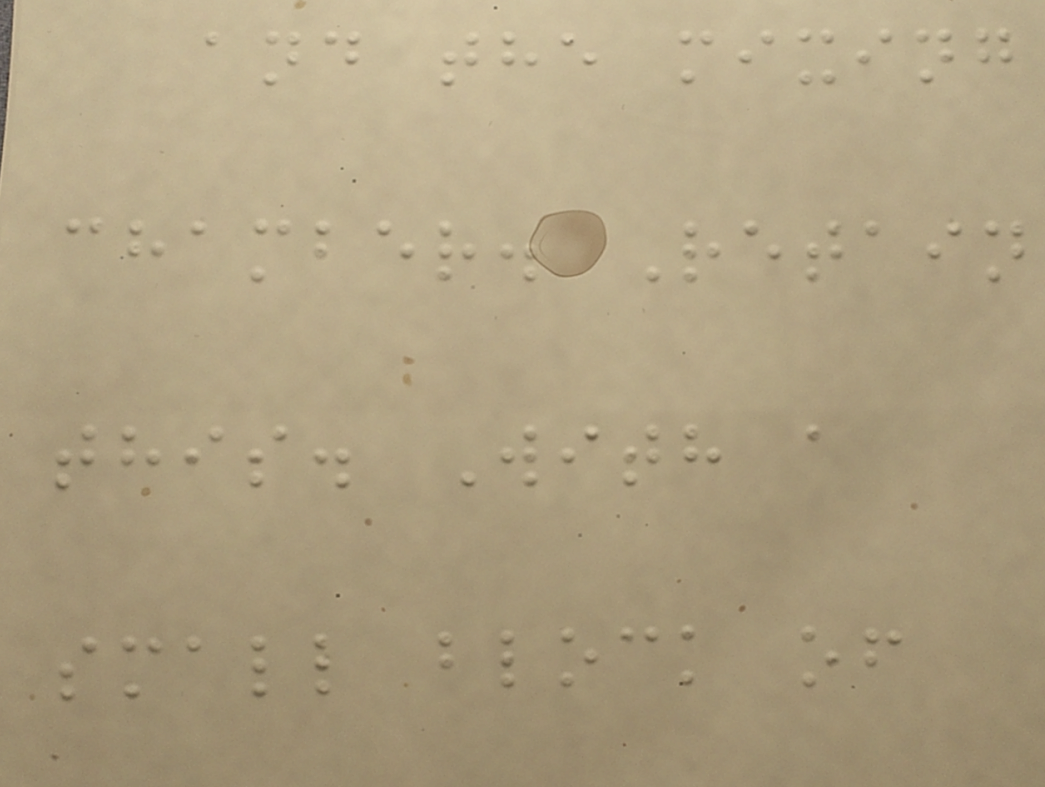and the mixing
chamber. Retain
this. With a
small block of
